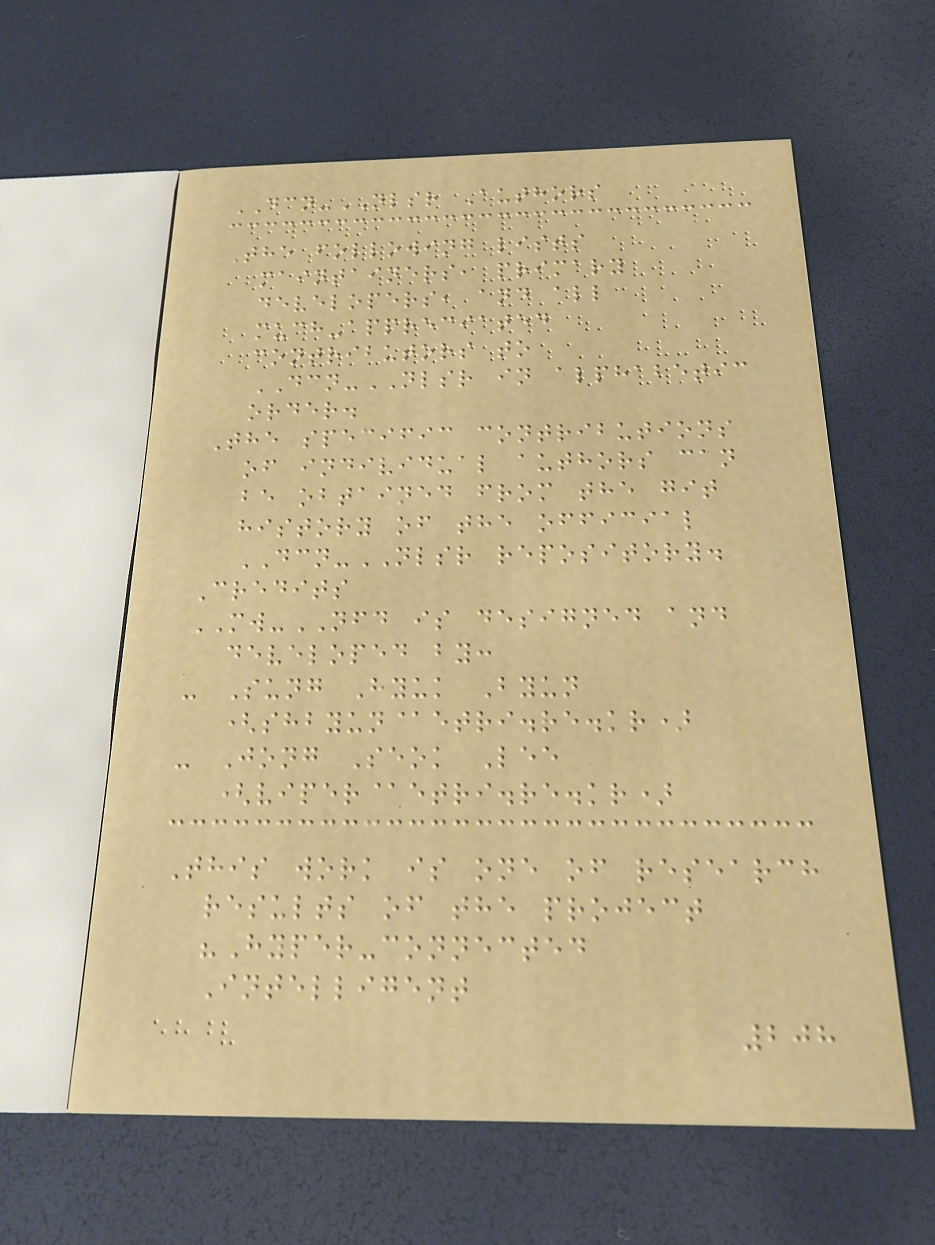DCN-NLSR Authors
The following lists
maintainers, primary
developers, and all
much-appreciated
contributors to
DCN-NLSR in alphabetic
order.
The specific contributions
of individual authors can
be obtained from the git
history of the official
DCN-NLSR repository.
Credits
MW-NFD is designed and
developed by:
- Sung Hyuk Byun
(shbyun@etri.re.kr)
- Jong Seok Lee
(viper@etri.re.kr)
This work is one of research
results of the project
"Hyper-connected
Intelligent
208
